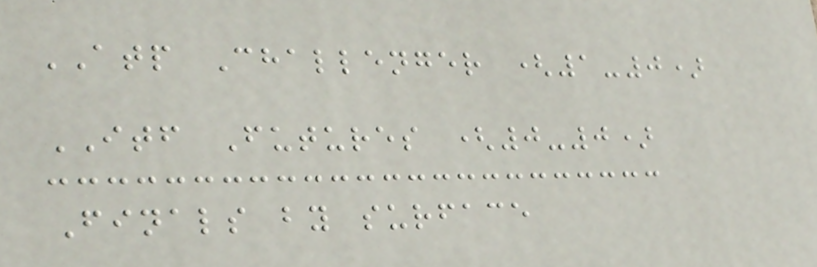ATP Challenger (1-0)
ITF Futures (0-0)
Finals by surface
